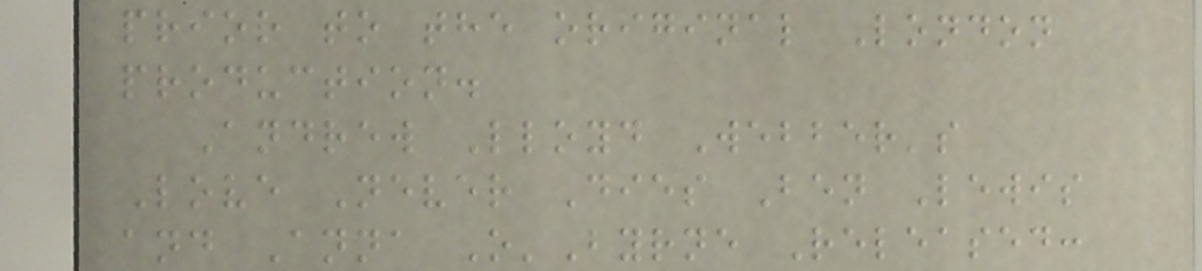prior to the original London
production.
Andrew Lloyd Webber's
Love Never Dies Ben Lewis
and Anna O'Byrne Released:
